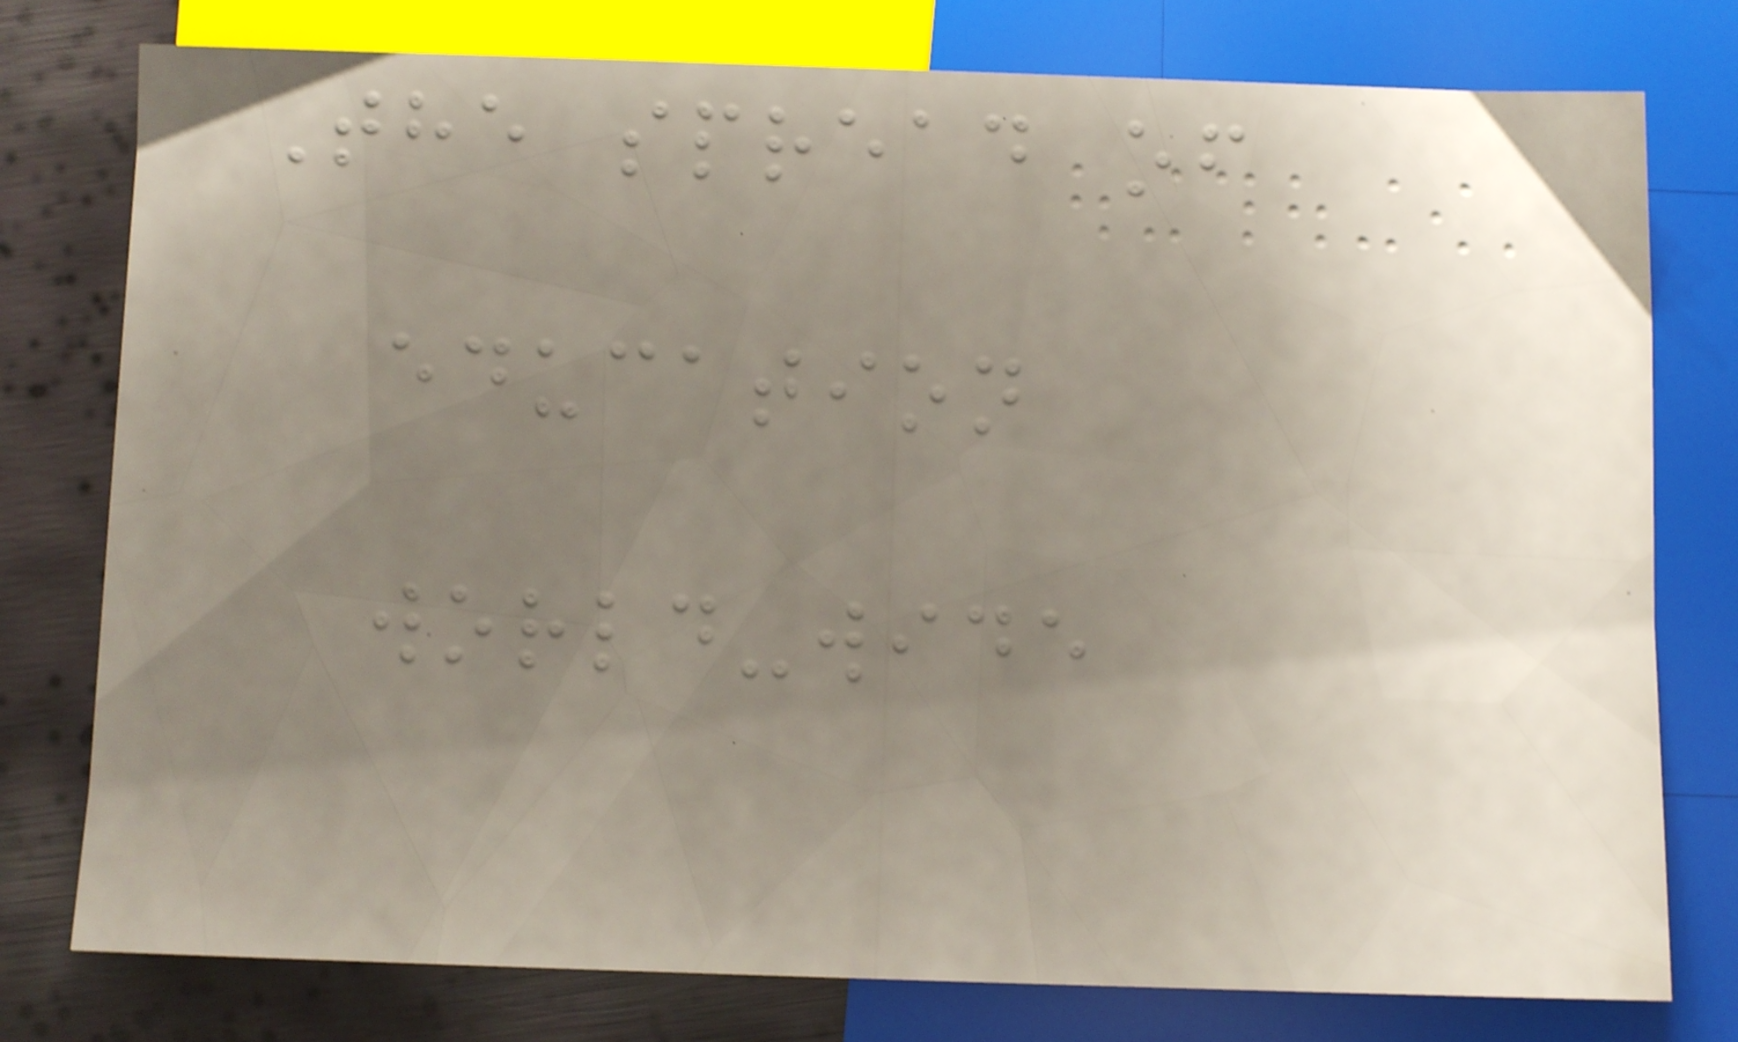The spread of
education
world-wide
